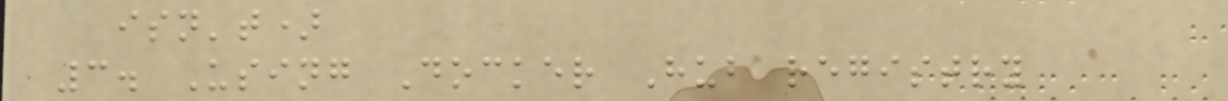isn't)
3. Using Docker Hub registry
